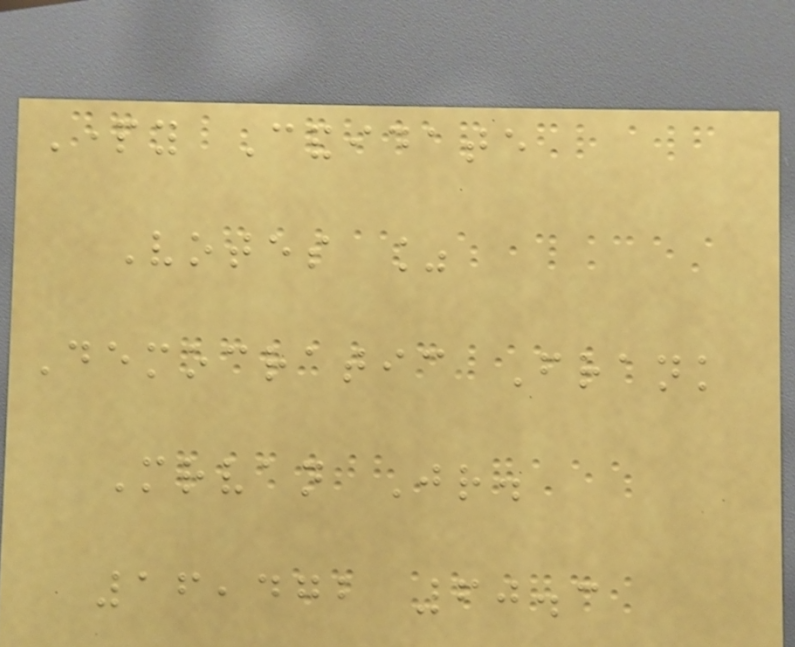Party Candidate
Votes %
Democratic Frank
Mrvan Jr.
16,472 60.3
